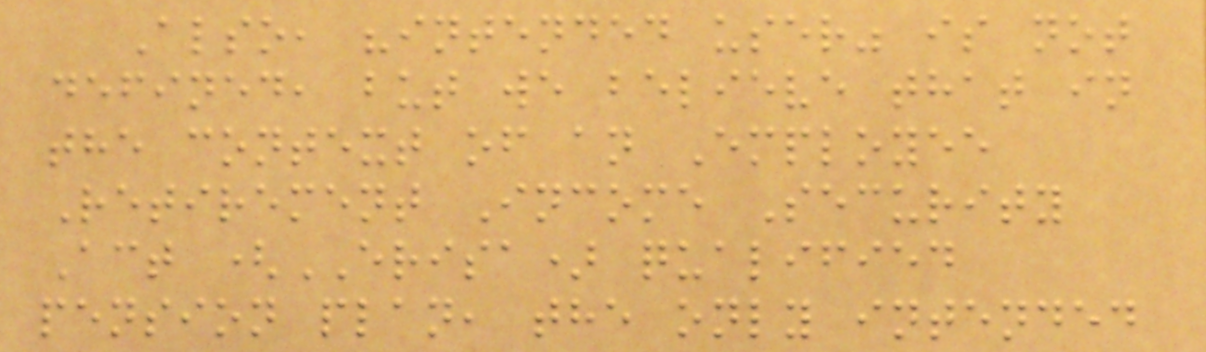Also, "intended user" is not
defined, but we believe that in
the context of an Employee
Retirement Income Security
Act (ERISA) qualified
pension plan, the only intended
